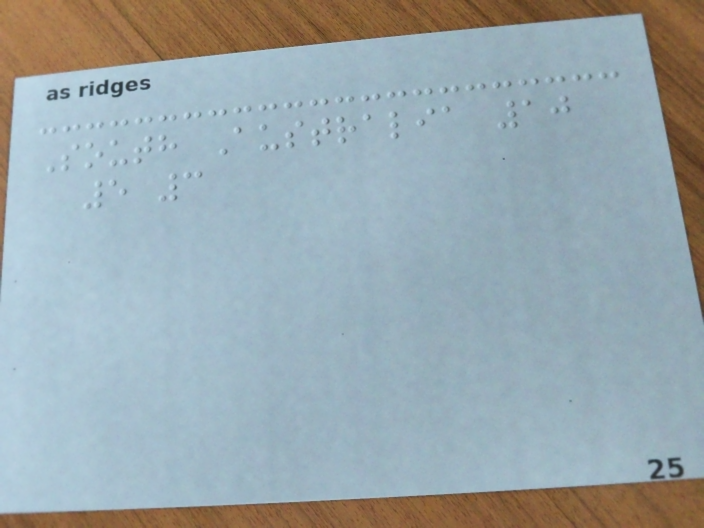South Australia 10
5 3
